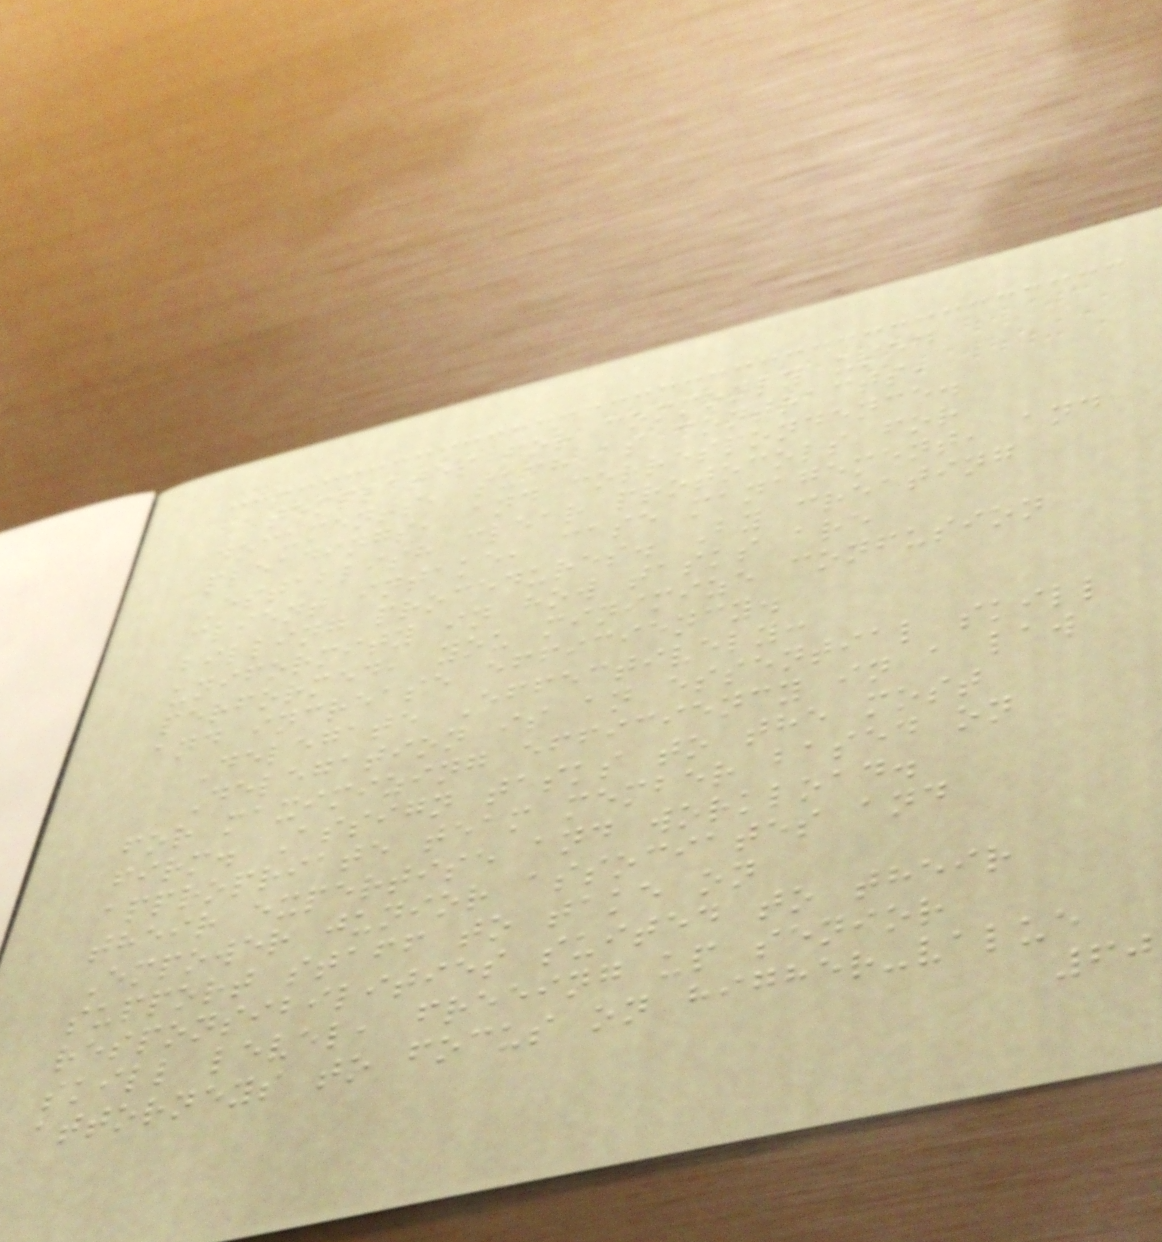templates for commonly used
documents, such as contracts,
pleadings, and correspondence.
Establish clear protocols for
client intake, case management, and
billing procedures. By creating
uniformity in how tasks are
performed, you minimize confusion
and increase efficiency.
Delegate Effectively:
Delegation is an essential skill
for maximizing efficiency in a law
firm. Assign tasks to the most
appropriate team member based on
their expertise and workload.
Empower junior associates and
support staff to take on
responsibilities suited to their
skill level, freeing up senior
attorneys to focus on higher-value
60
